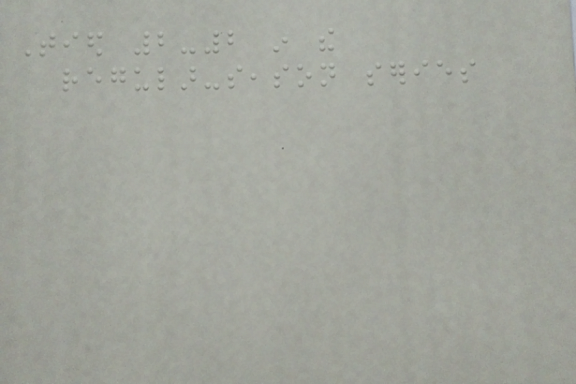Tied 2-2 in the
regular-season series
